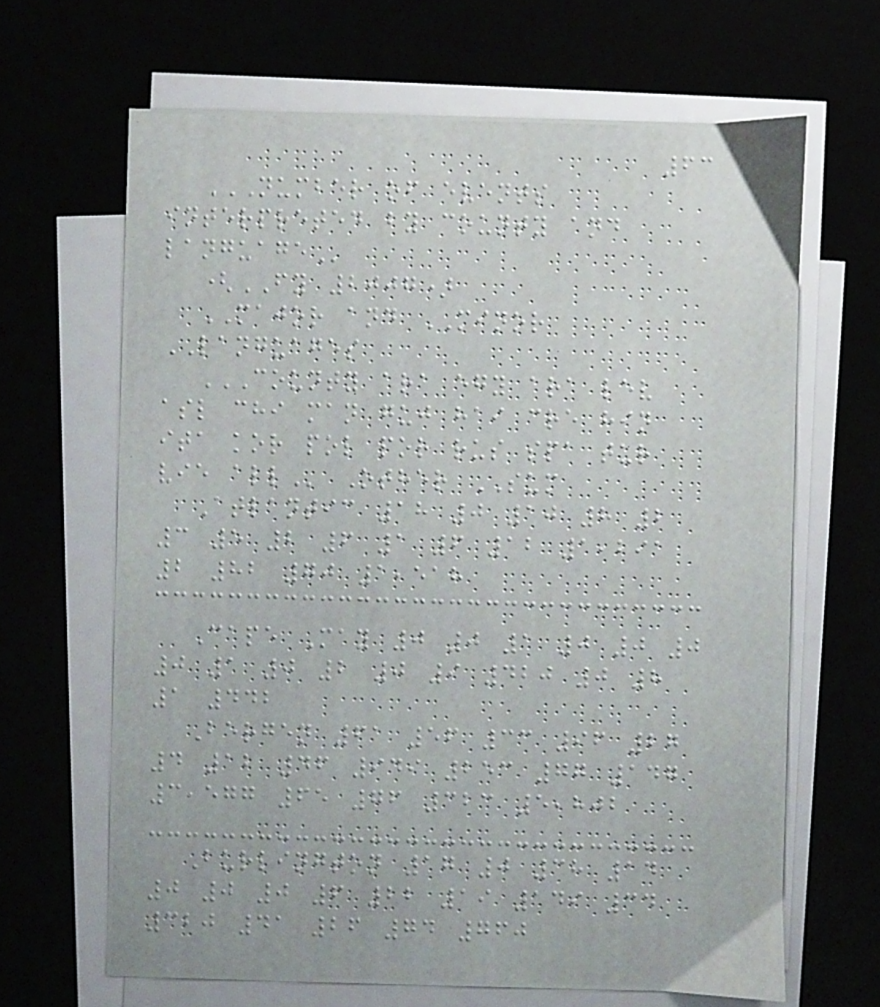63
NUMBER OF EVENTS
INTERPRETED BY COUNTY AND
LANGUAGE
(FY 2007)
MAJOR and MINOR
LANGUAGES
COUNTY ARA EGY ARA LEV
ASL CHI MAN GUJ HAI CRE HIN
ITA KOR POL POR RUS SPA TUR
VIE ALL Other SUM
Atlantic 18 0 10 8 2
3 5 2 6 1 6 12 1,291
2 82 70 1,518
Cape May 0 0 1 0 0 0
0 1 0 2 0 9 420 0 8
1 442
Bergen 61 56 33 96 27
4 12 46 949 253 77 147
3,577 65 76 323 5,802
Burlington 17 0 38 14
0 0 0 6 22 19 149 34
320 41 26 74 760
